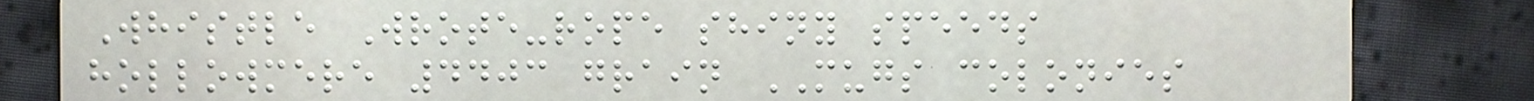Whistle Wrote-rope shiny speeds
hollowmere 4403 grain MUGS colonies
